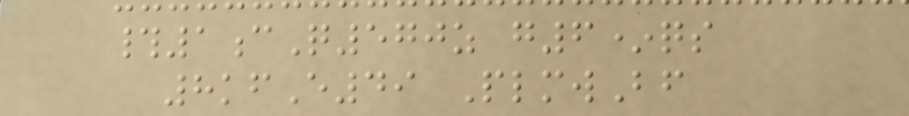#1cQ570z g6*qs
8kfE49 PlmwBf
